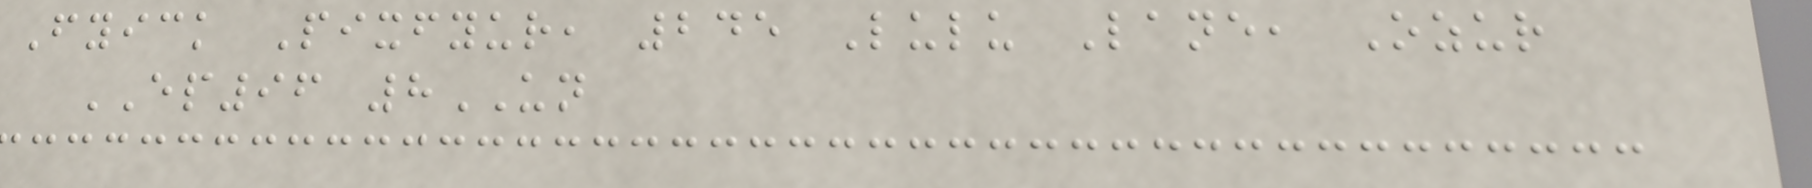Fyick Pixfyur, 245 Lulu Lane, Ozur
EP96 8UN
